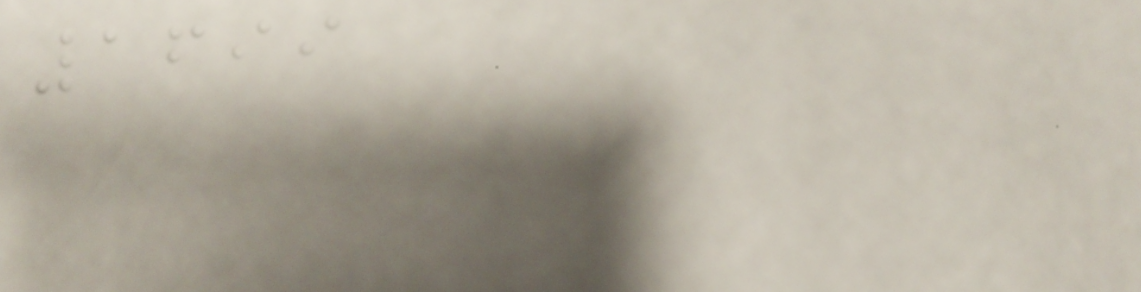1699
